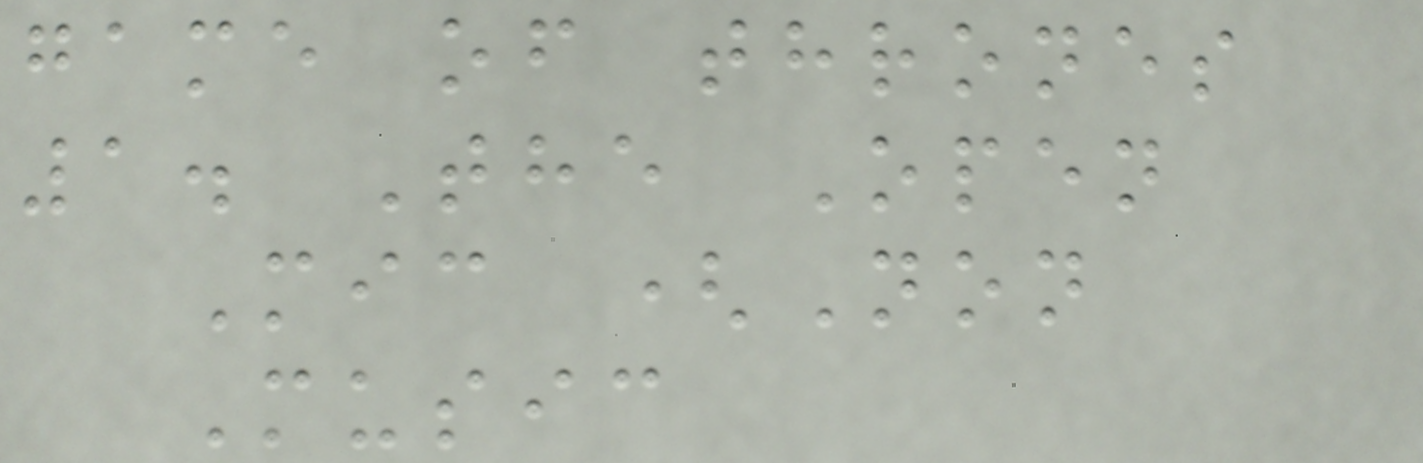game of thrones
1. The Open
Mic (Non
Music
